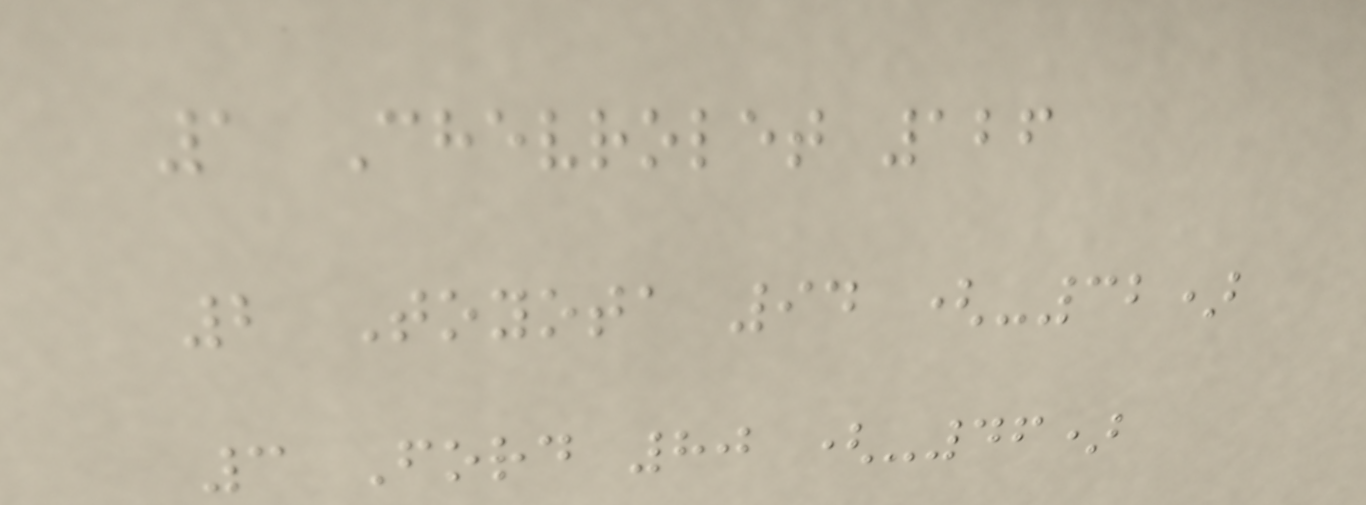1 Chevrolet 126
2 Toyota 94 (-32)
3 Ford 80 (-46)
